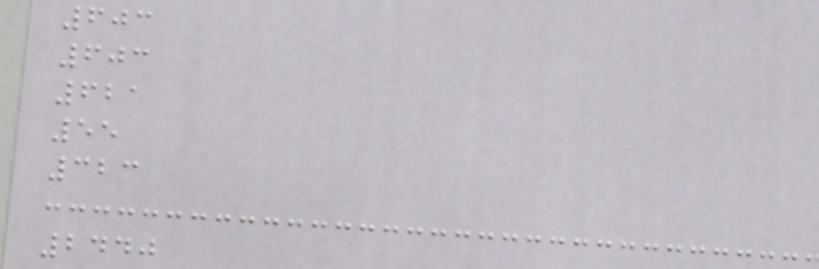603
603
621
55
323
2440
